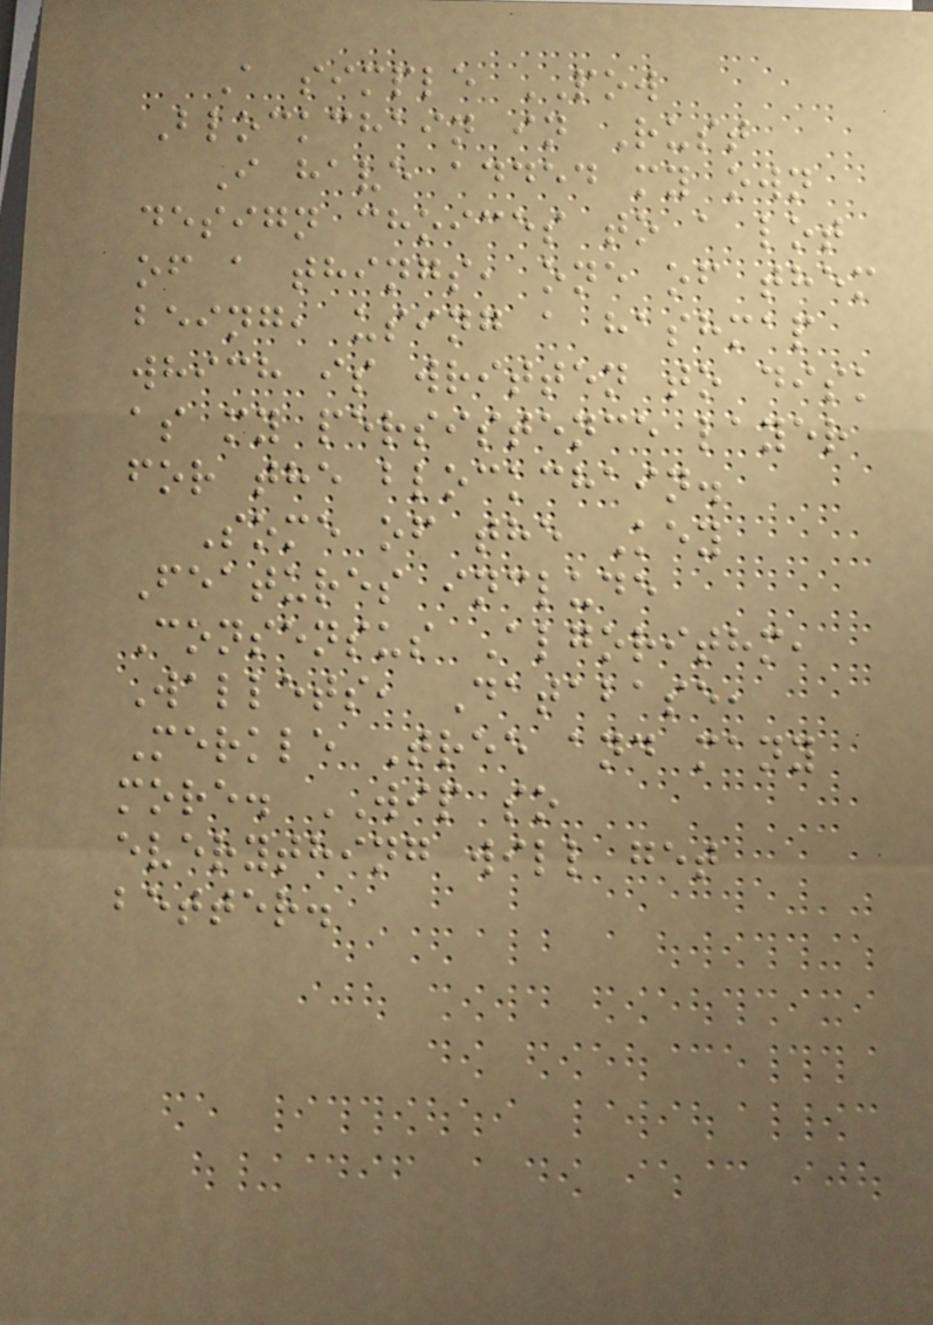A simple POW
Blockchain in Rust
I have added my own
design choices to a lot
of a things, one of them
being, using a hashmap
which is written to disk
as my persistence layer
for the blockchain.
Some of the Key
Features include
Consensus Algorithm,
Wallets, Database,
Merkle Tree and many
more. WIP so
everything will get
better.
